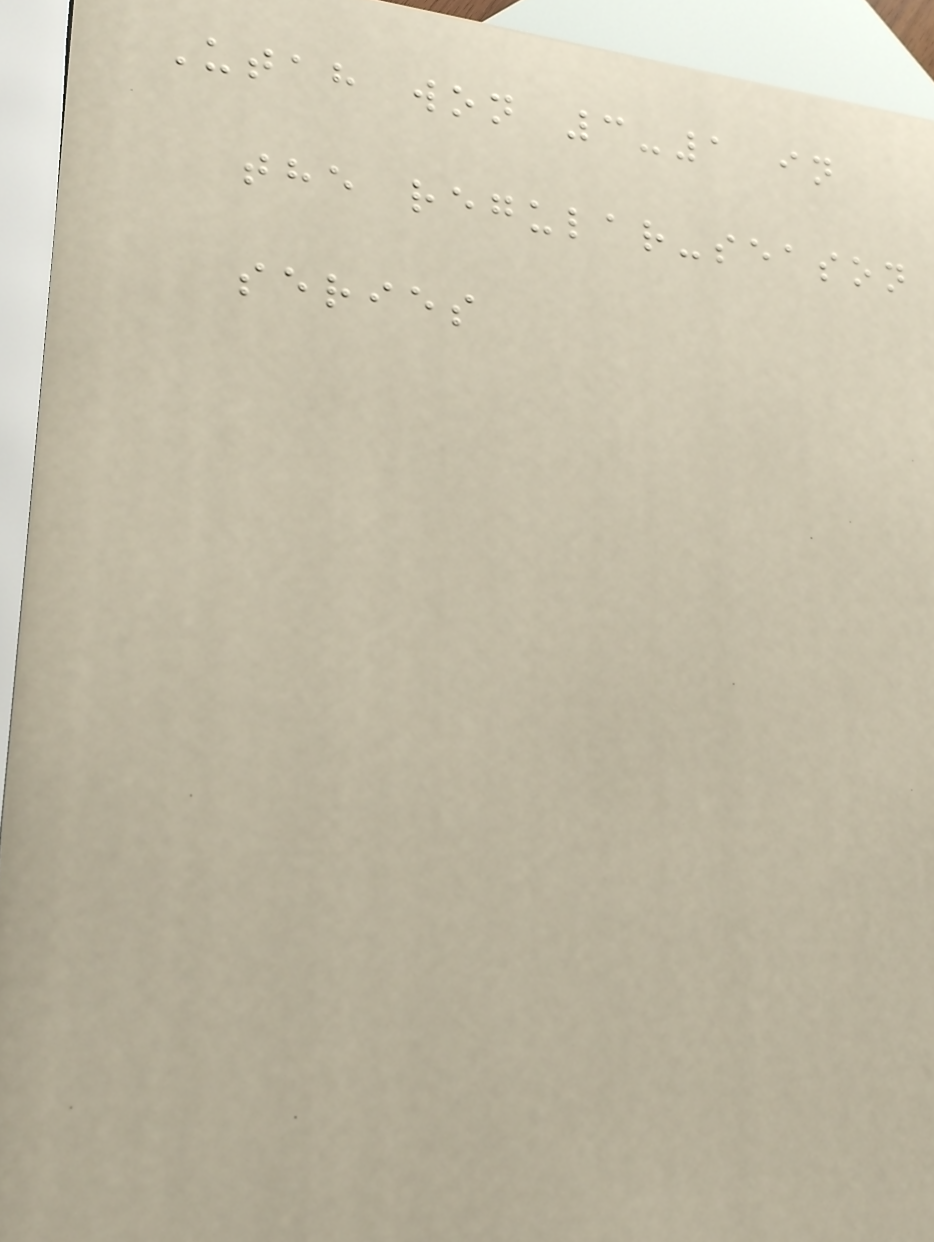Utah won 3-1 in
the regular-season
series
